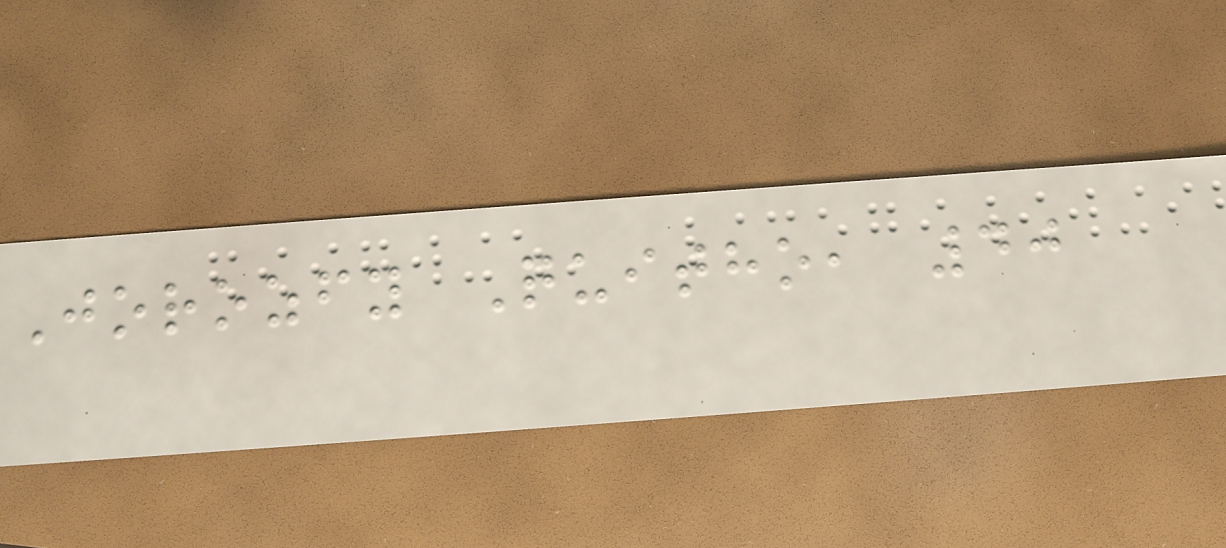Jorozfy Quitho, 40
